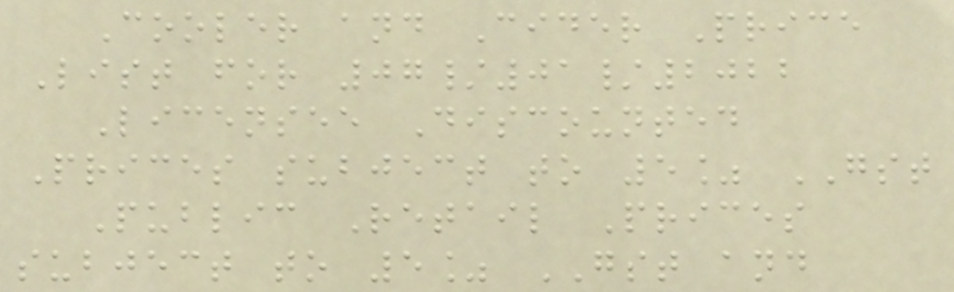Cooler and Cider Price
List for 07/01/2022
Licensee Discounted
Prices subject to 5% GST
Public Retail Prices
subject to 5% GST and
